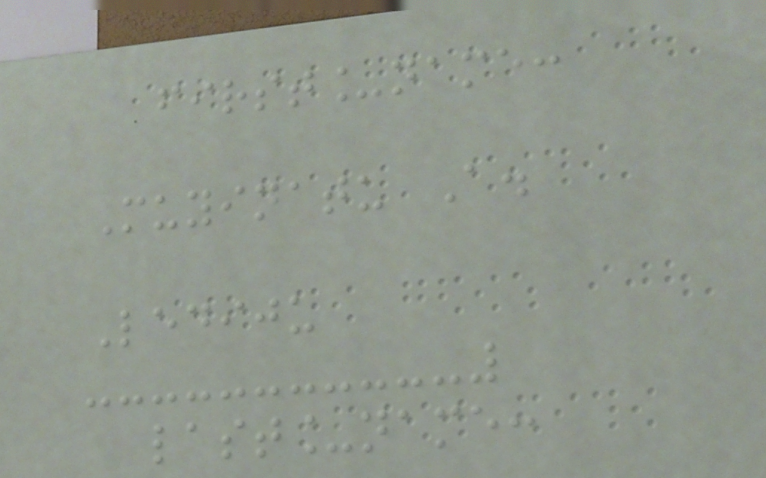first_name:
Muyinatu A.
Lediju
last_name:
